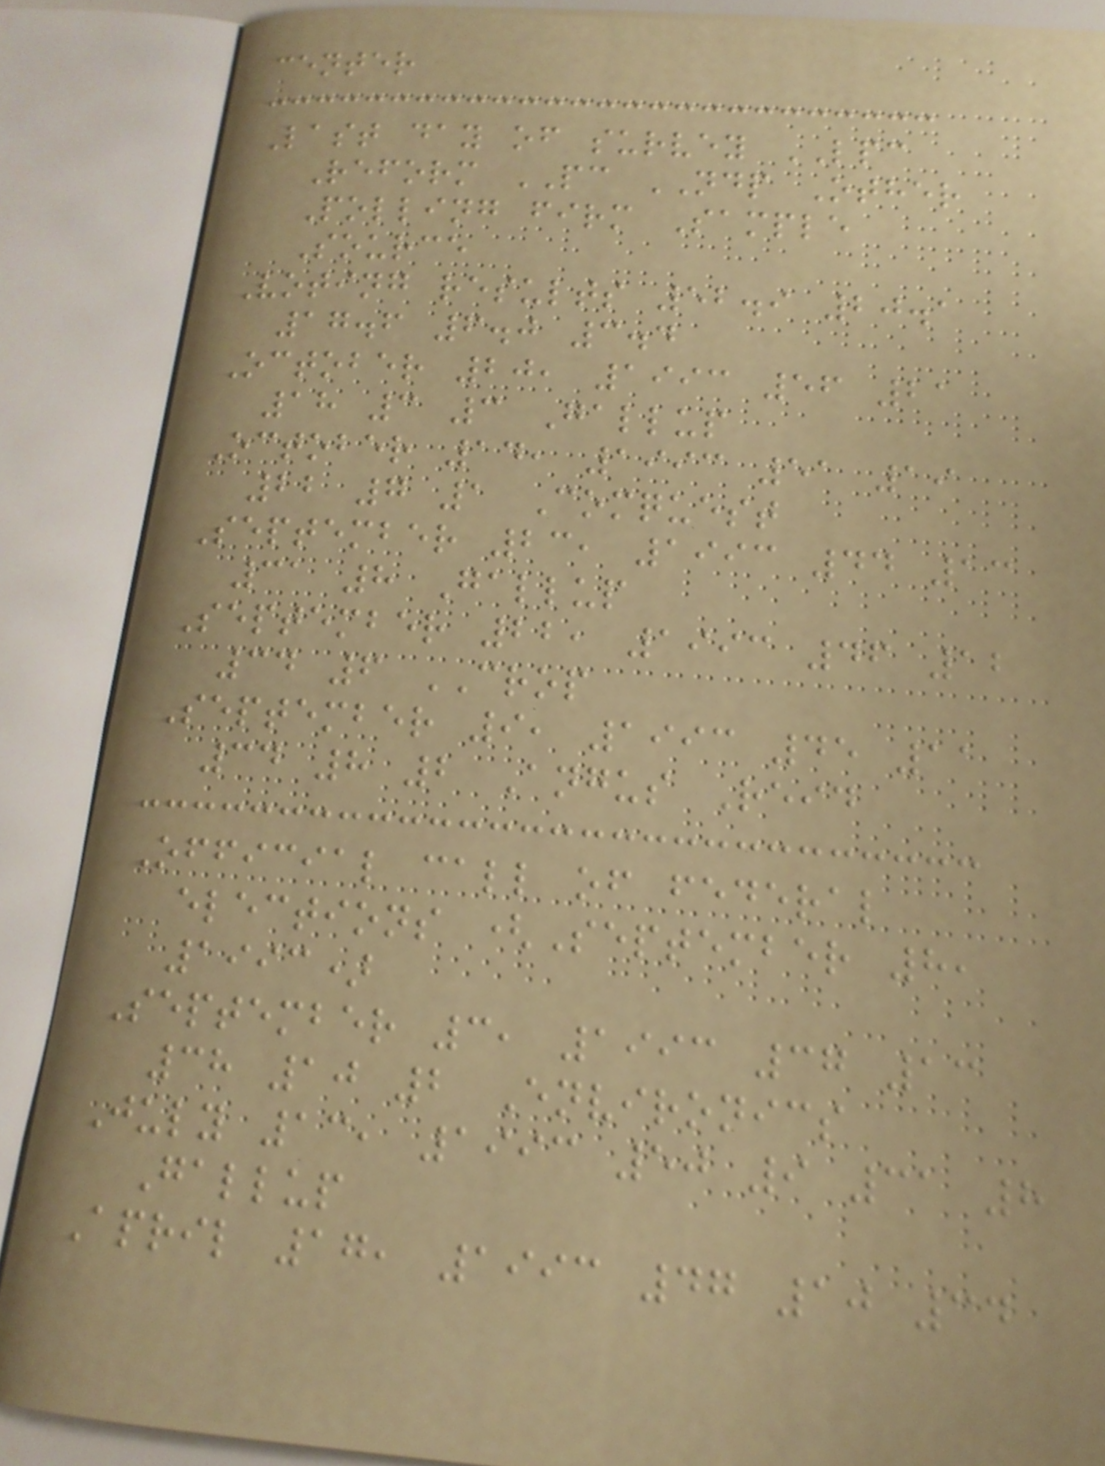center
Last day of survey LPC
Reform PC NDP Other
Polling firm Sample
Source
Voting results 52.9 20.1
17.6 6.0 3.4
October 20, 1993 56 21
18 3 3 Gallup
October 14, 1993 51 19
22 7 1 Comquest
September 23, 1993 44 13
31 8 Gallup
September 22, 1993 46 12
34 6 CROP
September 9, 1993 45 11
34 8 2 Angus Reid
Official call of federal
elections (September 8,
1993)
September 3, 1993 37 13
38 10 2 Environics
July 13, 1993 50 9 31 8
Gallup
April 17, 1993 47 10 34
